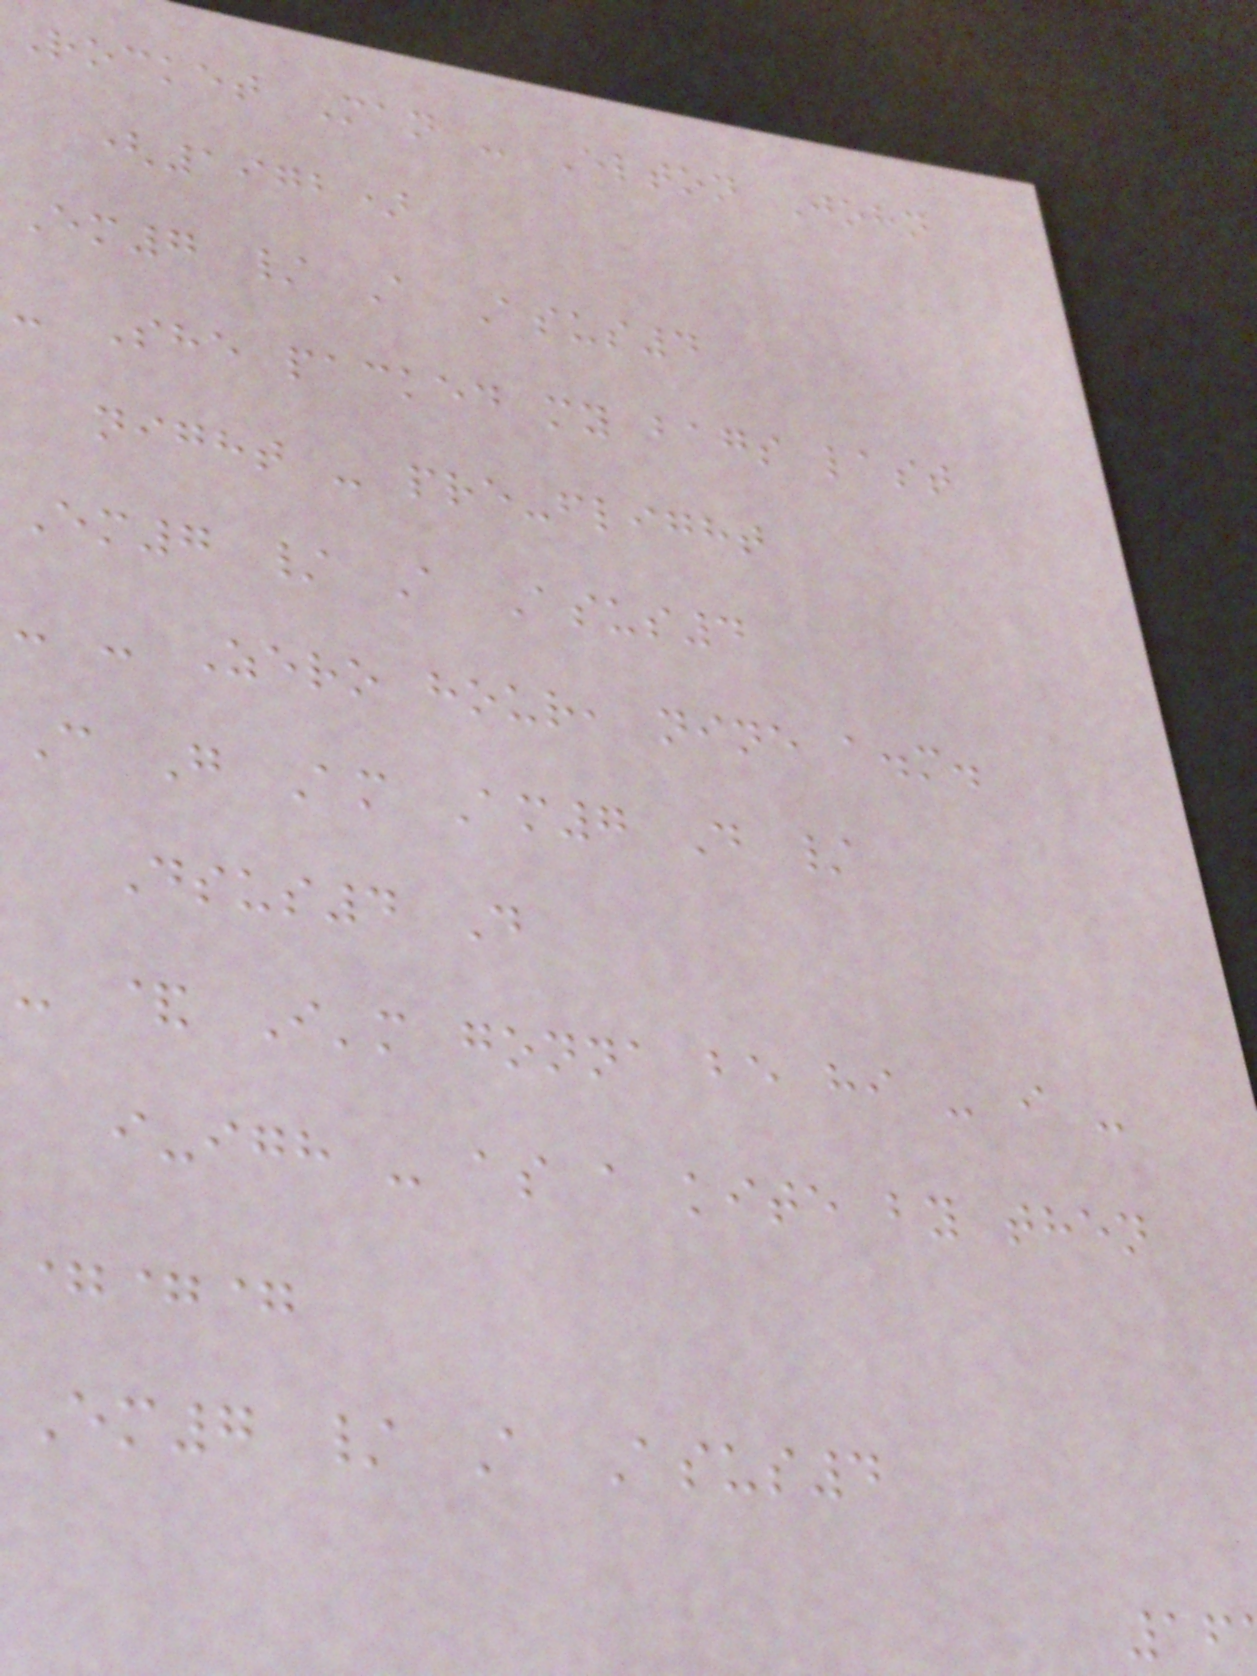Rocket Man - Elton John
(1972)
Em7 / A Asus4
- She packed my bags last
night - pre-flight
Em7 / A Asus4
- - Zero hour, nine a.m.
C G Am Am7 D /
Dsus4 D
- & I'm gonna be hi - i -
i-igh - as a kite by then
===
Em7 / A Asus4
